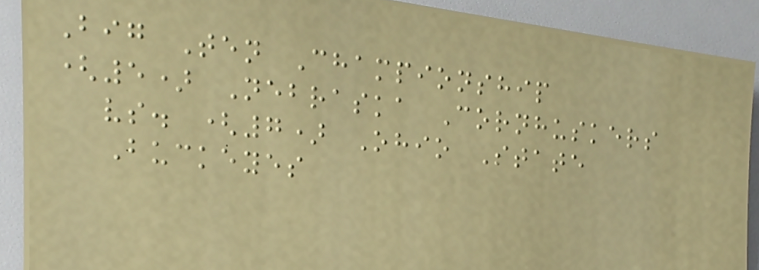Big Ten Championship
(5) Nebraska Cornhuskers
vs. (7) Ohio State
Buckeyes
